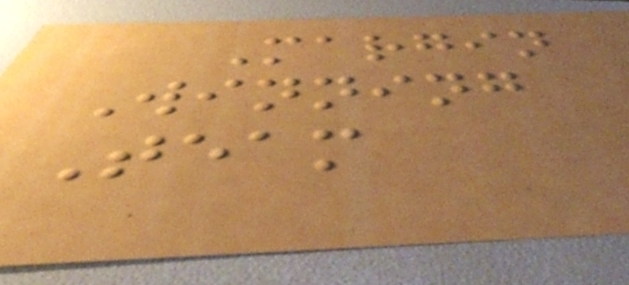Margin
Winning
Team
